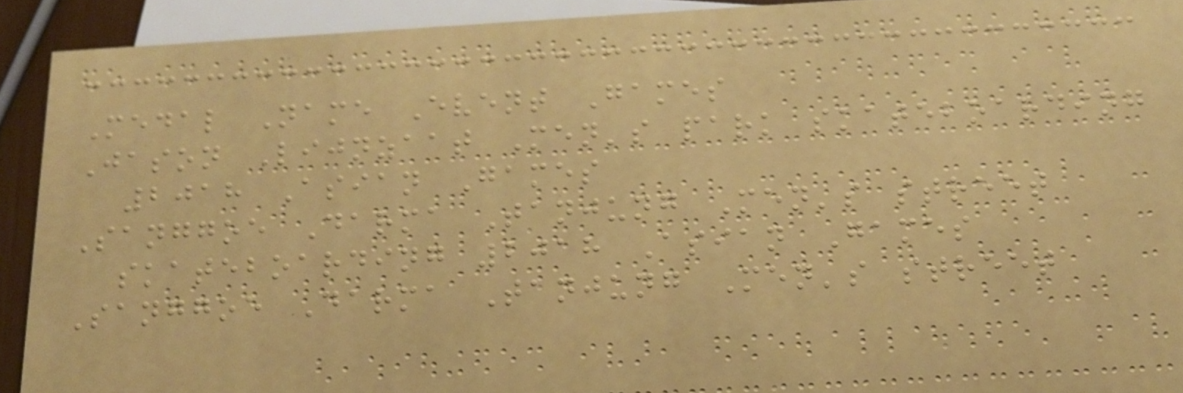Medal Name Event Games
Jason Lijnzaat Men's park skateboarding
2018 Asian Games
Sanggoe Darma Tanjung Men's street
skateboarding 2018 Asian Games
Sanggoe Darma Tanjung Men's street
